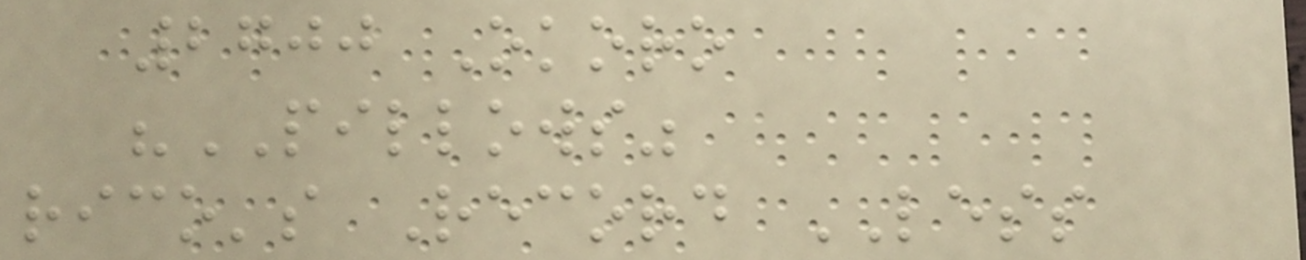2700 Okoro
"PILLOWS"
rico's Record LESS
